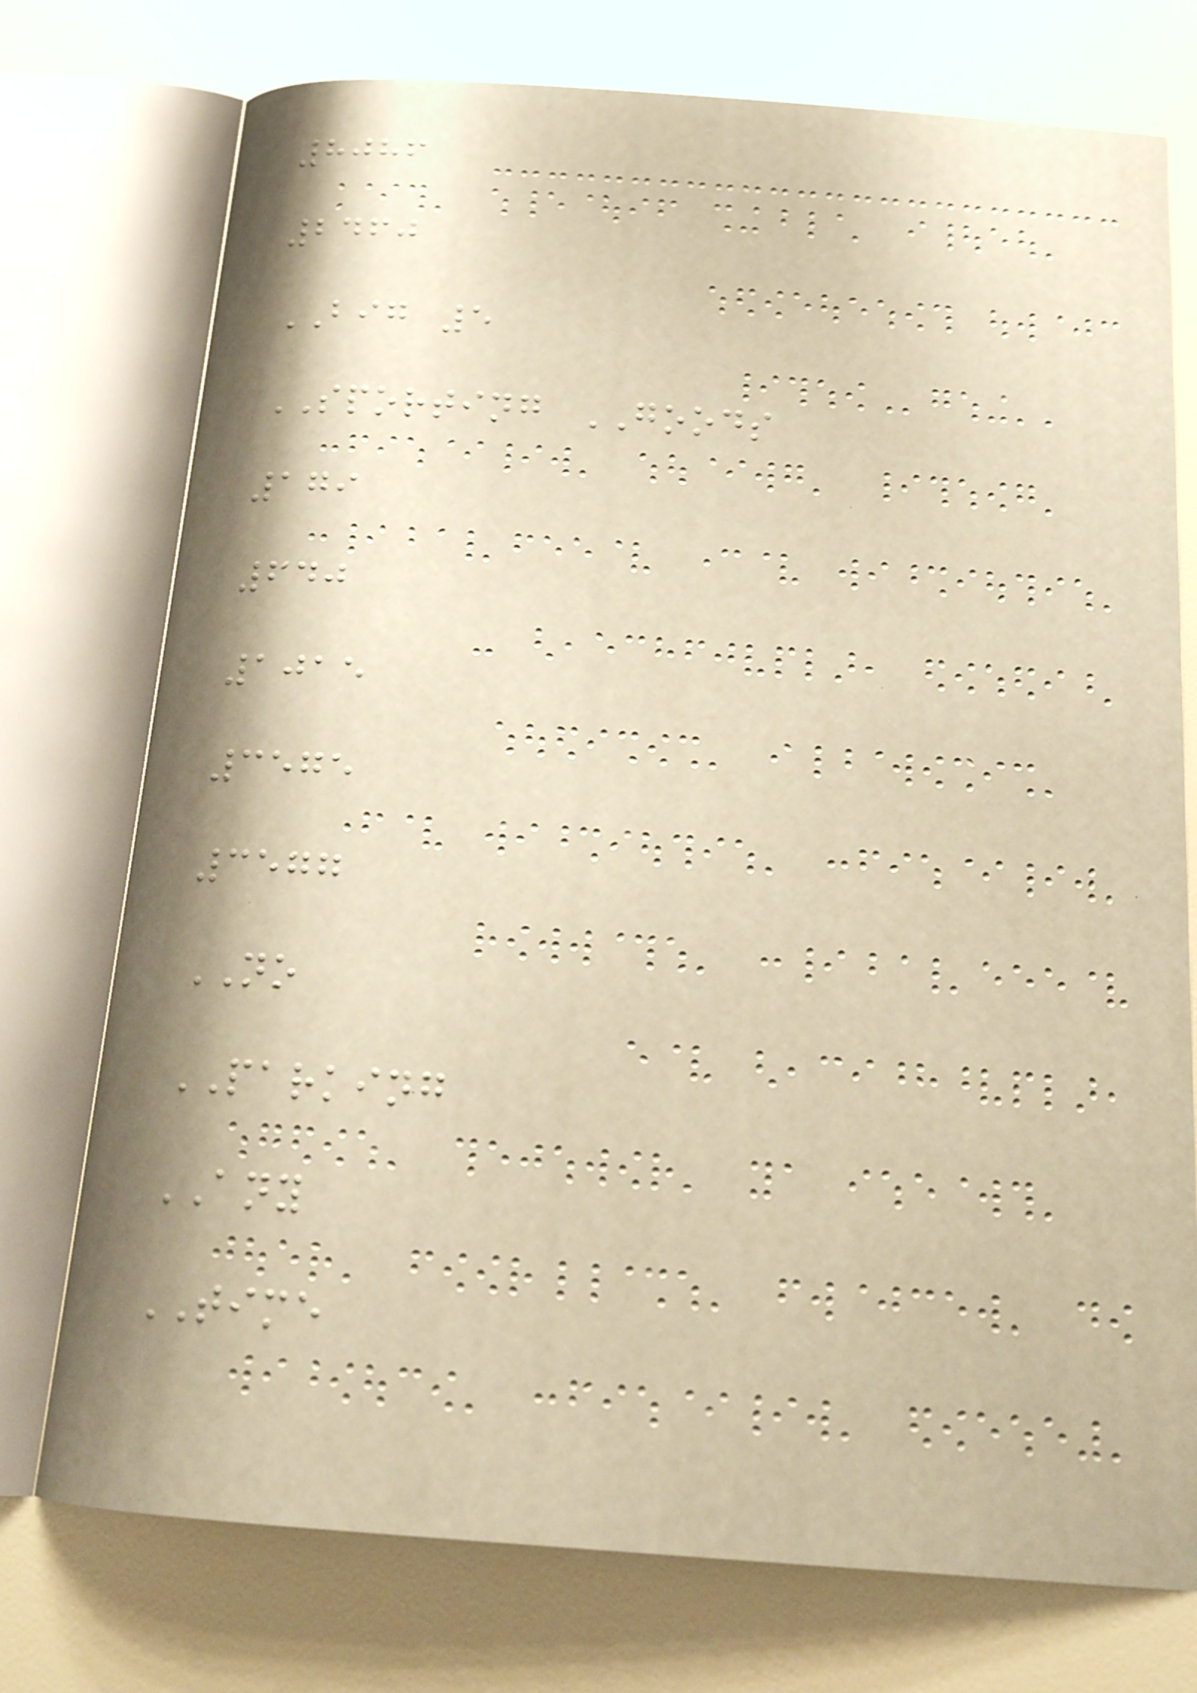8086
2460
BIG 5
SPORTING GOODS
179
640
1015
3575
3577
NO
PARKING
ANY
TIME
